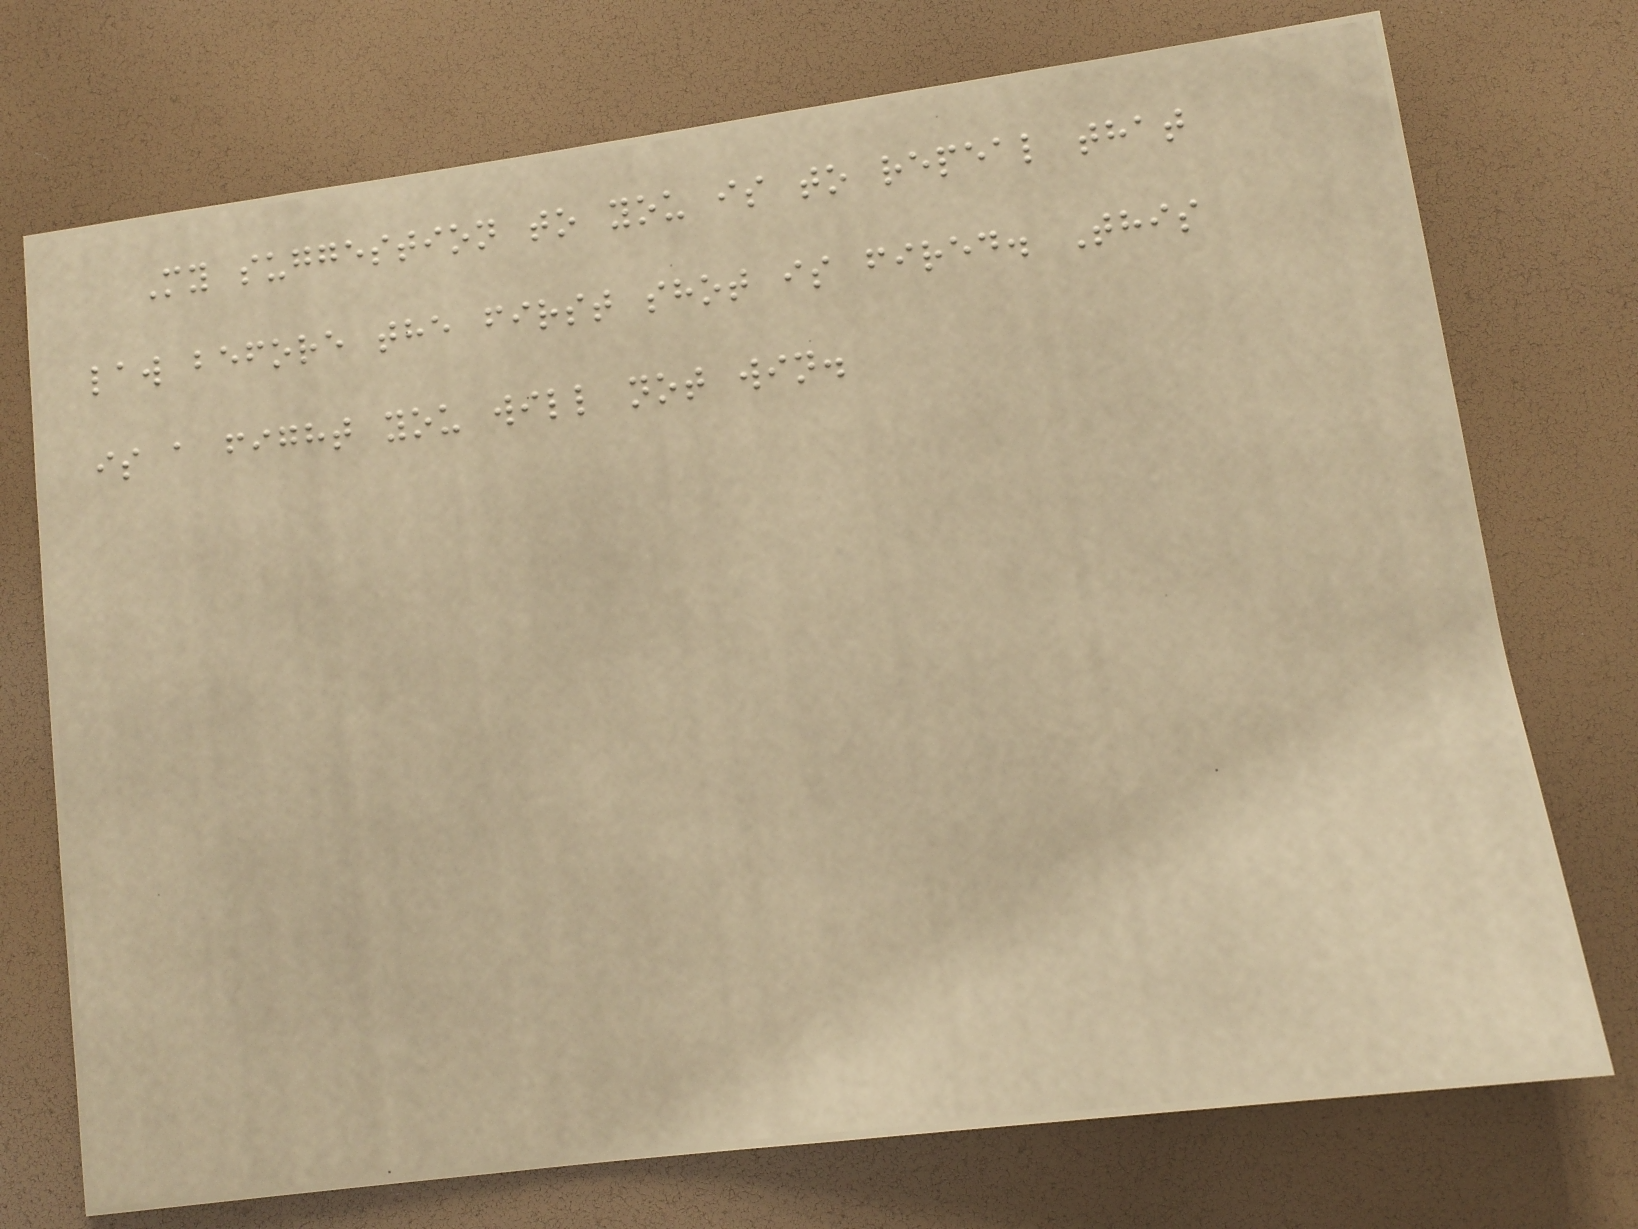My suggestion to you is to repeal that
law before the first shot is fired. This
is a fight you will not win.
